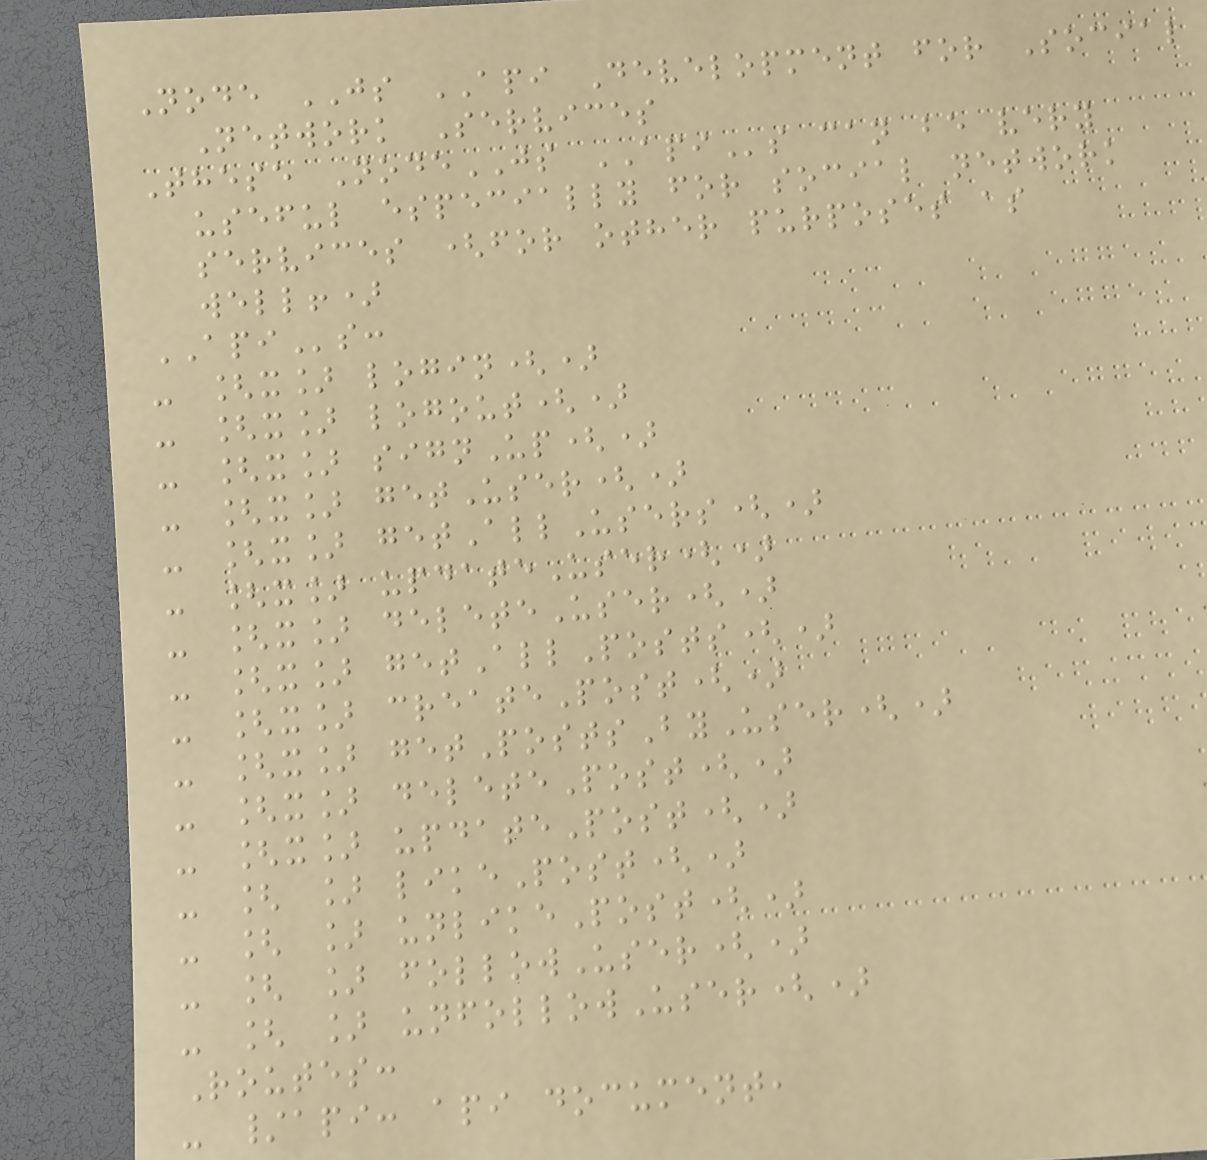Node JS API Development for Social
Network Services
These NodeJS APIs can be very
useful especially for social network
services (for other purposes as
well!)
APIs:
- [x] login()
- [x] logout()
- [x] signUp()
- [x] getUser()
- [x] getAllUsers()
- [x] updateUser()
- [x] deleteUser()
- [x] getAllPosts()
- [x] createPost()
- [x] getPostsByUser()
- [x] deletePost()
- [x] updatePost()
- [ ] likePost()
- [ ] unlikePost()
- [ ] followUser()
- [ ] unfollowUser()
Routes:
- /api: api document,
